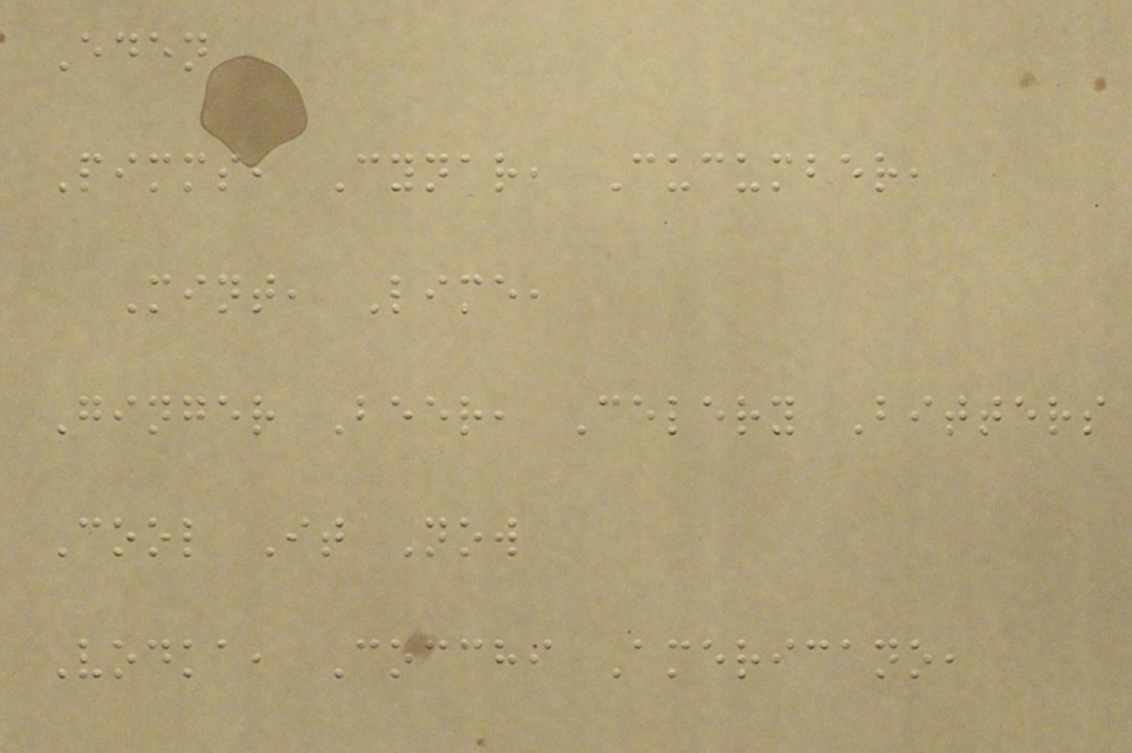Eden
Pimms, Cynar, Cucumber,
Mint, Lime,
Ginger Beer, Celery Bitters
Cool It Now
Vodka, Cocchi Americano,
